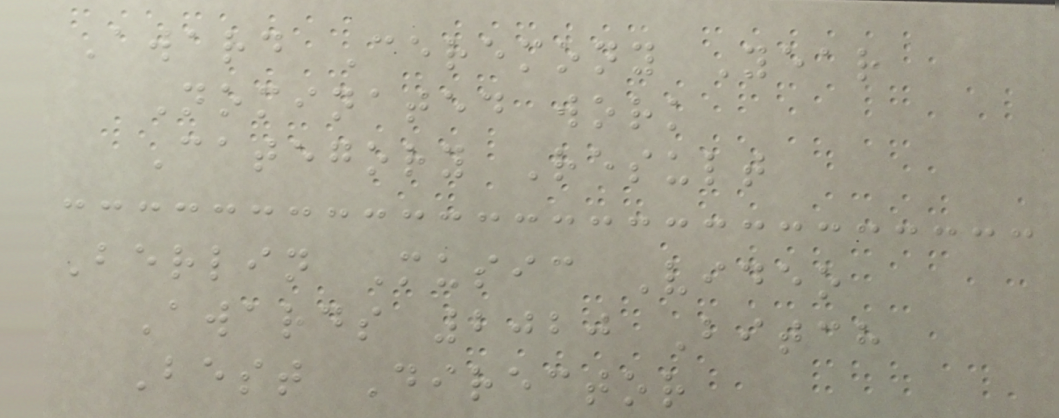Award Ceremony Year
Nominated work
Category Result
Berlin Music Video
Awards 2020 Bitch
Best Director
